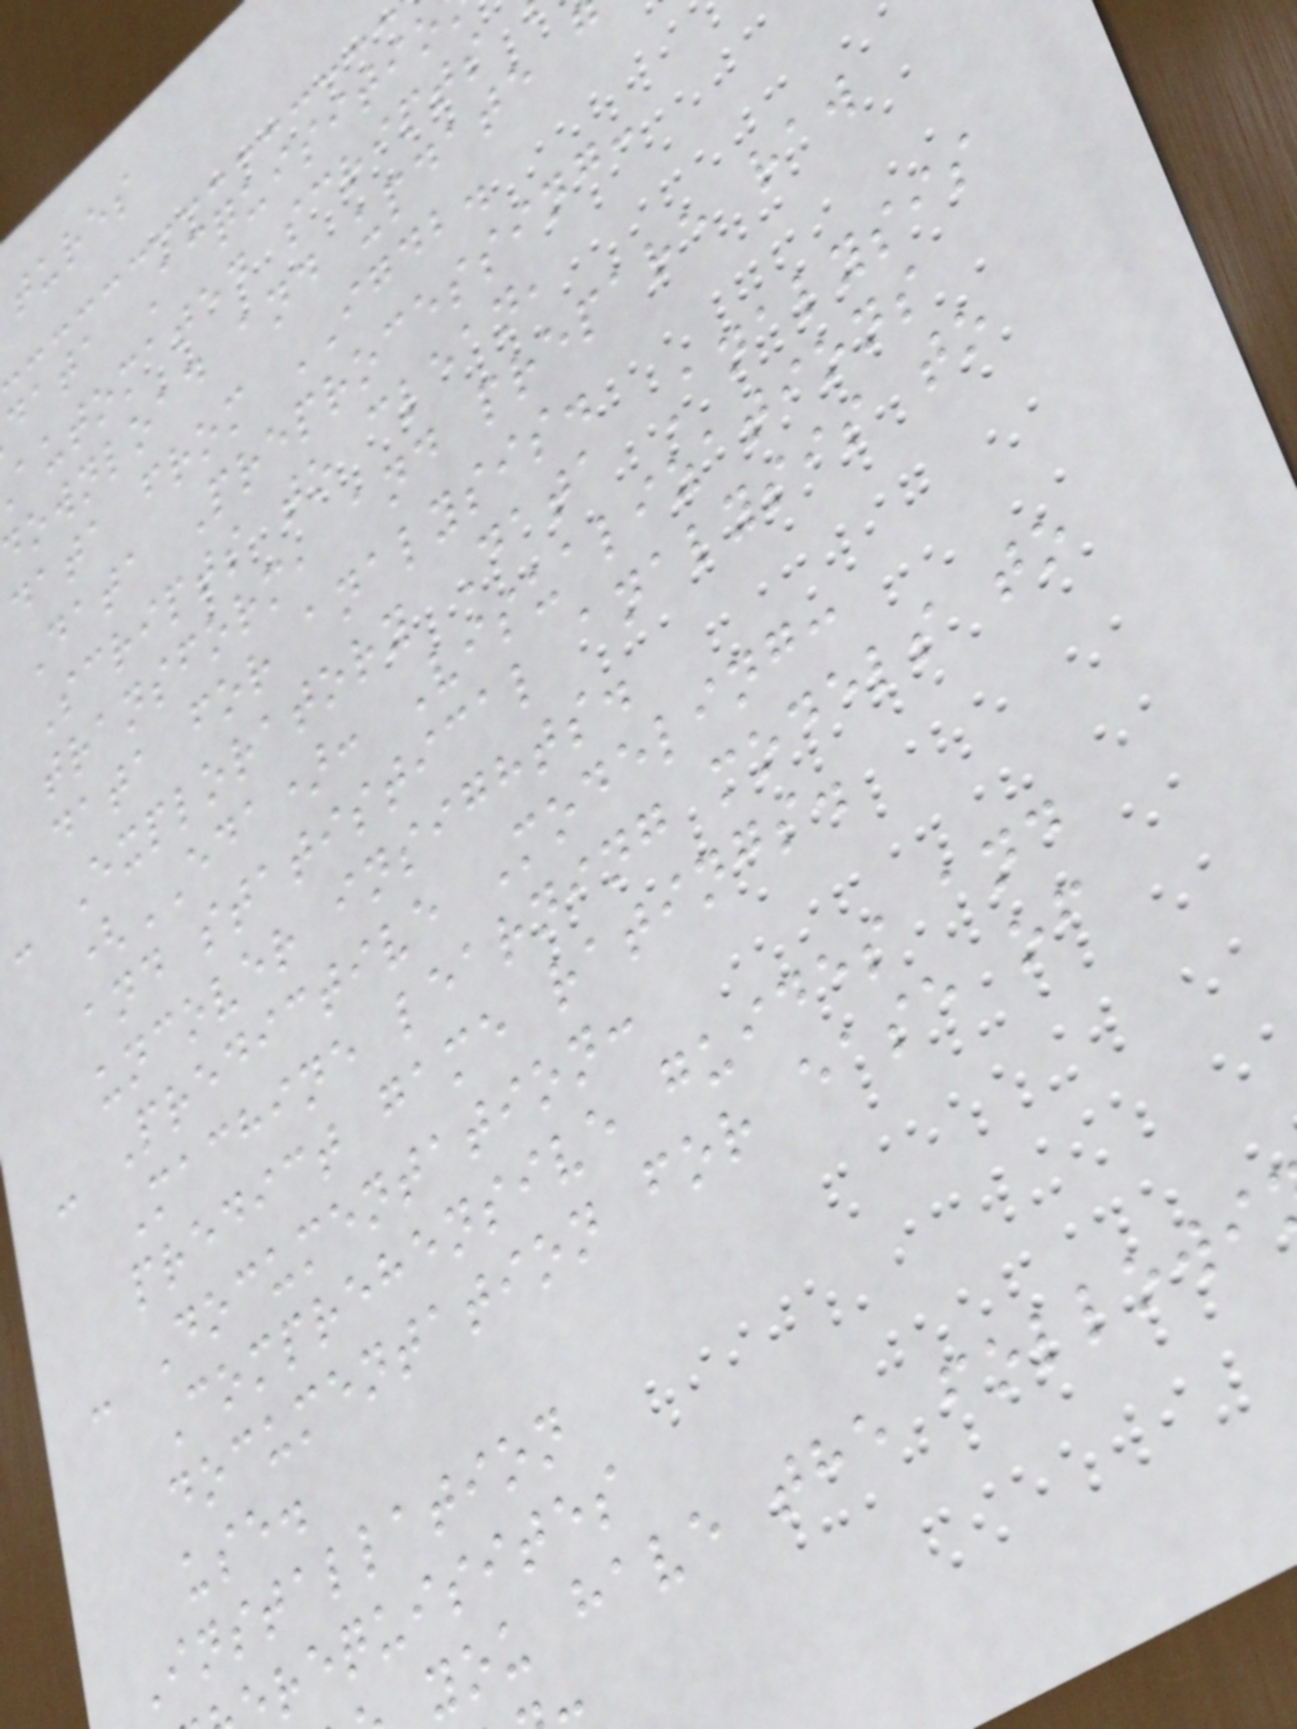tures
data Acquisitio
automated scripts
ownload and update
data from IGDB.
Data Preprocessing:
Scripts to clean,
transform, and prepare raw
data for analysis.
- Exploratory Data Analysis
(EDA): Visualizations
and statistical analysis to
uncover insights.
- Predictive Modeling:
Machine learning models to
predict game ratings.
- Documentation:
Comprehensive guides and
documentation for ease of
use.
Installation
requisites
you have the followi
